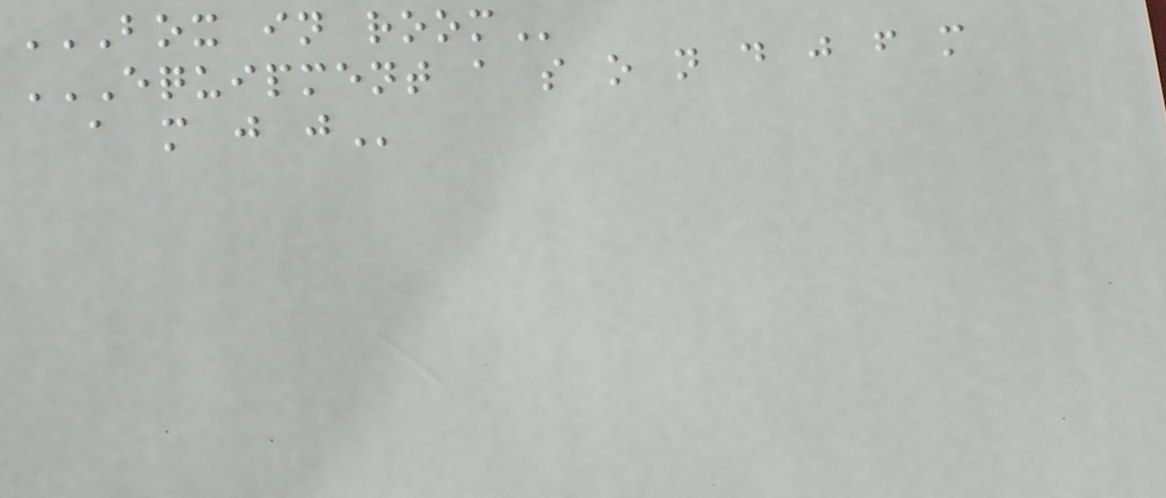BOX IN ROOM
EQUIPMENT A S O N D J F M
A M J J
